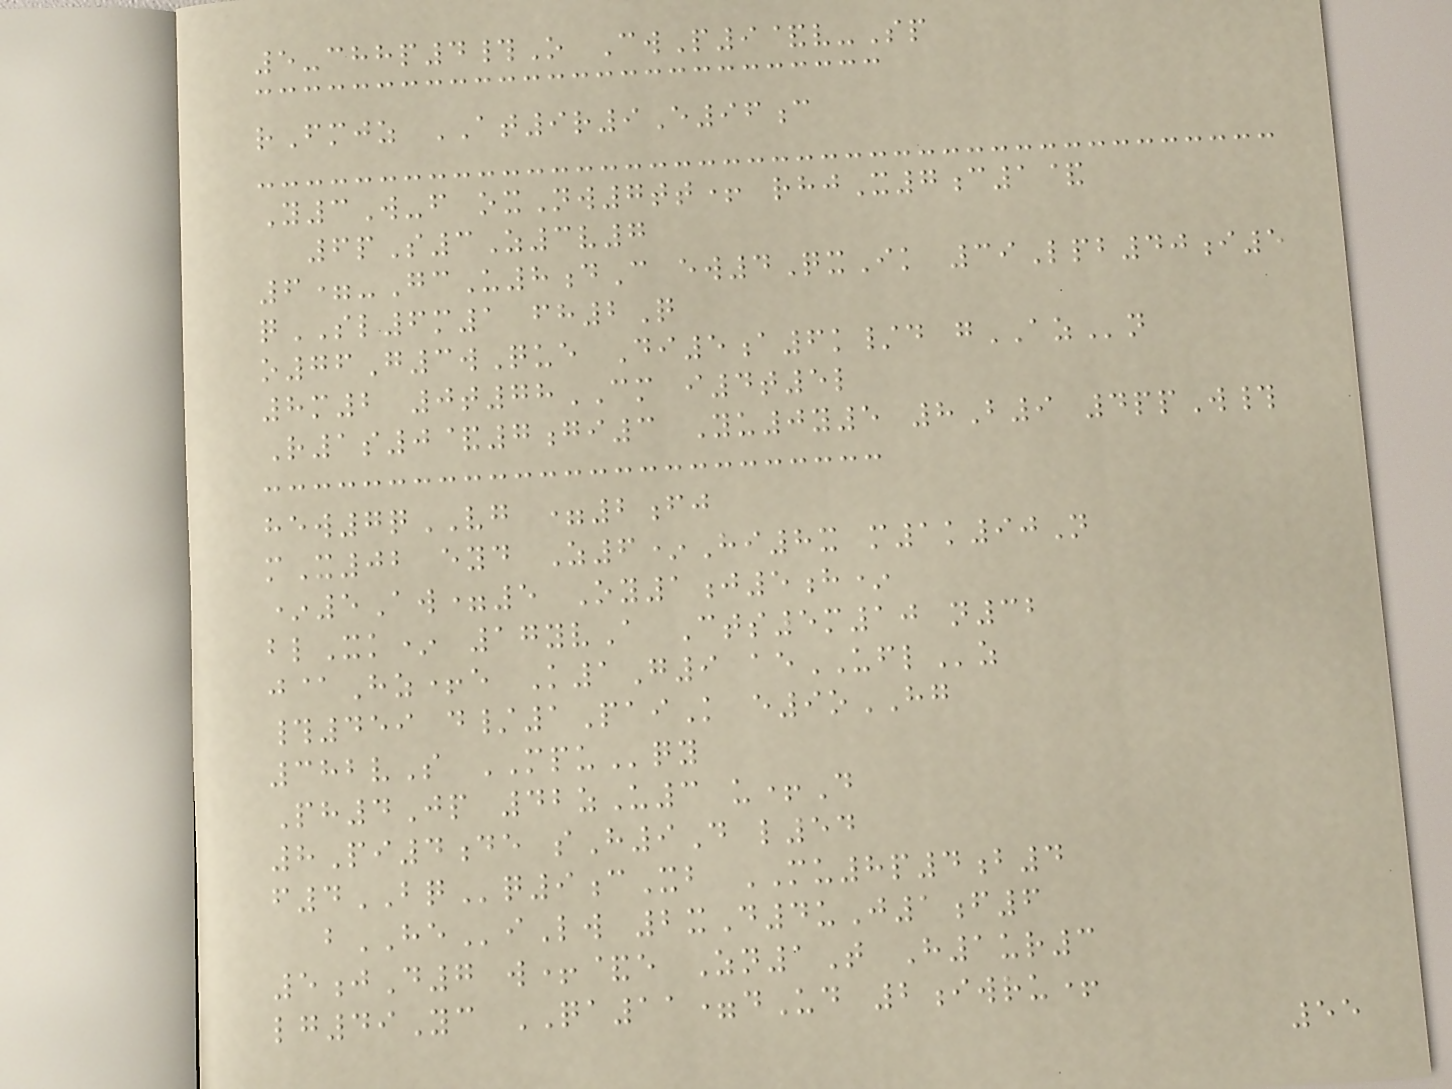5-chhp4#O CwP9&v-Sp
rFmjz AT9r9E96c
Y3W-f oxNw7tt+ rhjX7c1&
6pS3Z3v7
6=-GcU8dC ew4QxIk 39Lpb40i5
qSL6m1 fh2Q
o76G3wQue Di5a6k/d gAZn
8m2 0t78CM i4t5l
R1s0&7gi3 Yu0y5 8B9 4ppW#
hew7qVG =2fj
mX02 eyd Z6*Hi8x m1k90N
*5Aw=5 Oy1j5h*
blXk* 17yvA Cts5m10 n32
j@Hz+e K1G9 aeUFLz
#459 d/1PaiK e9oHG
382vS MPUqy
Ph4Jp 42zU3 u+D
8Pi4de sH9D l54
f4BQq9cXb MU8p4b4
bHEiLw 2xD4uJ1f6
5jD7 w+&e Zn1T H1ur3
lg49Yc QA11=dUd 2iwru+
55
